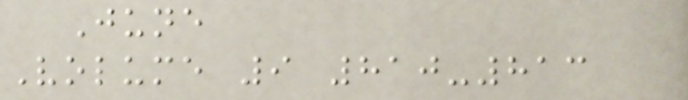June
Volume 9 810-813
